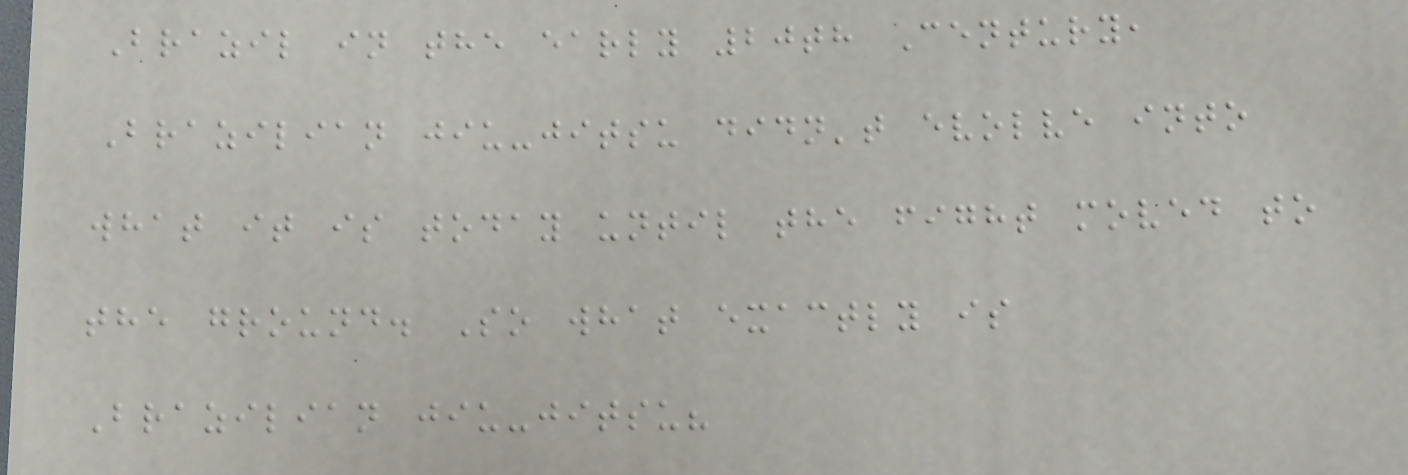Brazil in the early 20th Century,
Brazilian jiu-jitsu didn't evolve into
what it is today until the fight moved to
the ground. So what exactly is
Brazilian jiu-jitsu?
